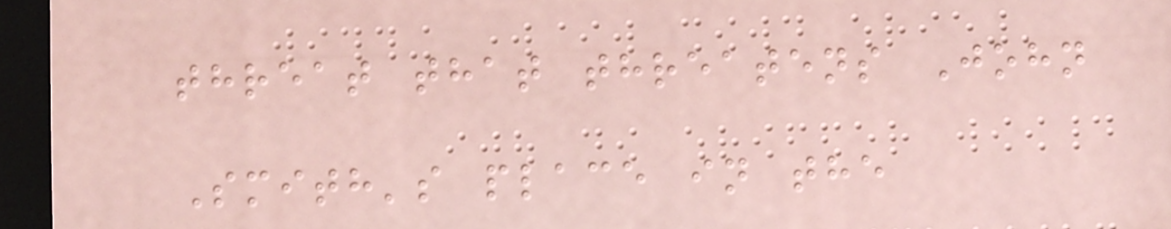threat that threatens John
Smith's place in the
